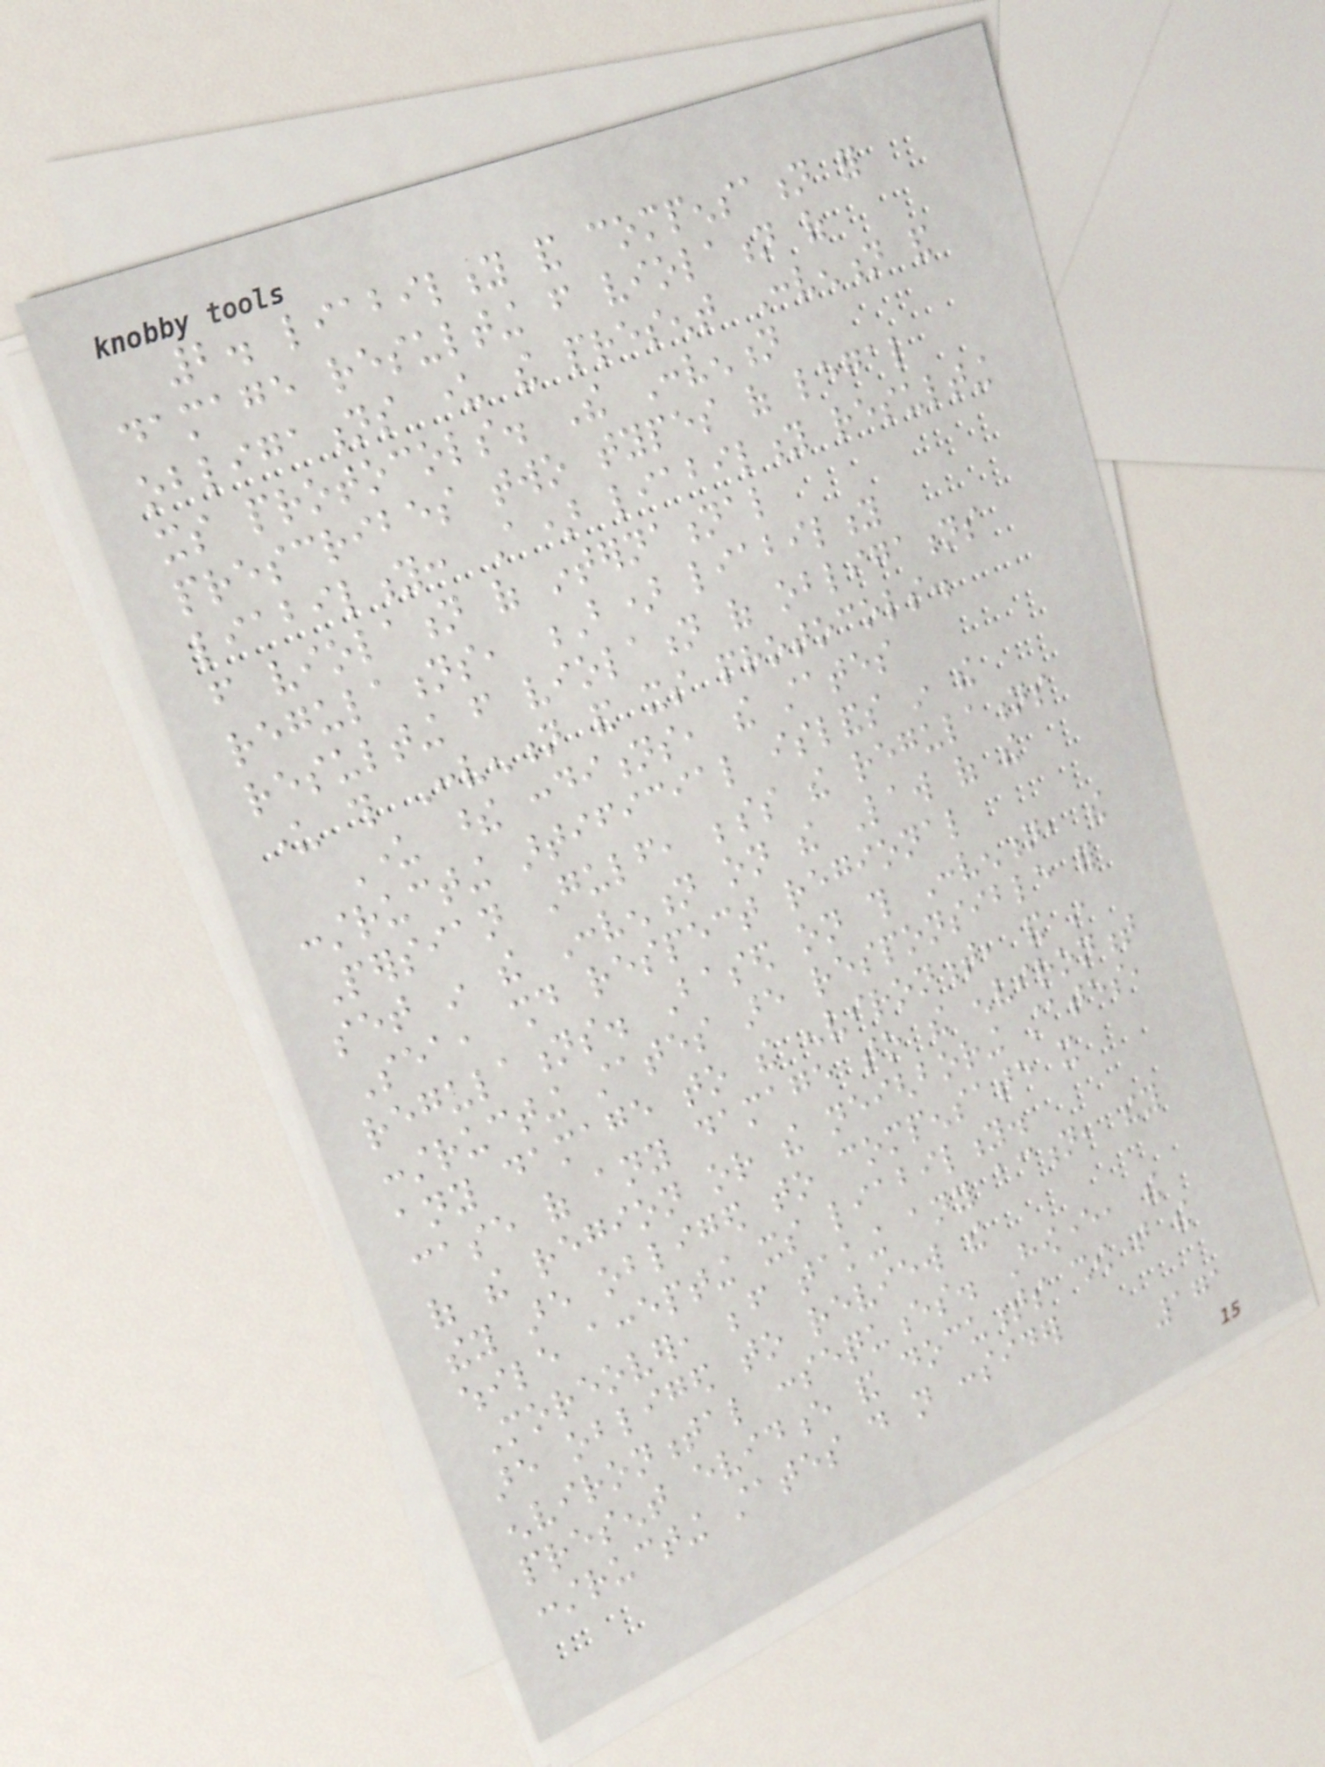2. liability and compensation for
damage resulting from violation of
obligations under the present Convention and
its protocols. The Convention
prescribes two types of legal
liability: A) liability resulting
from violation of international
regulations, B) liability
resulting from violation of obligations
under this Convention and its protocols.
Under these conditions, the states
constructing artificial islands in the
Persian Gulf, besides the regulations
set in the Convention on the Law of the
Sea, should respect regional
regulations. Based on this Convention, the
constructing states are responsible for
any damage to the environment, and in
case of any damage to the environment
of the region or the neighboring states,
they are obliged to compensate it
while accepting its liability.
Moreover, before taking any action, they
are obliged to review the
environmental consequences. However, the
present evidence and documents show that the
constructing states do not consider
171
